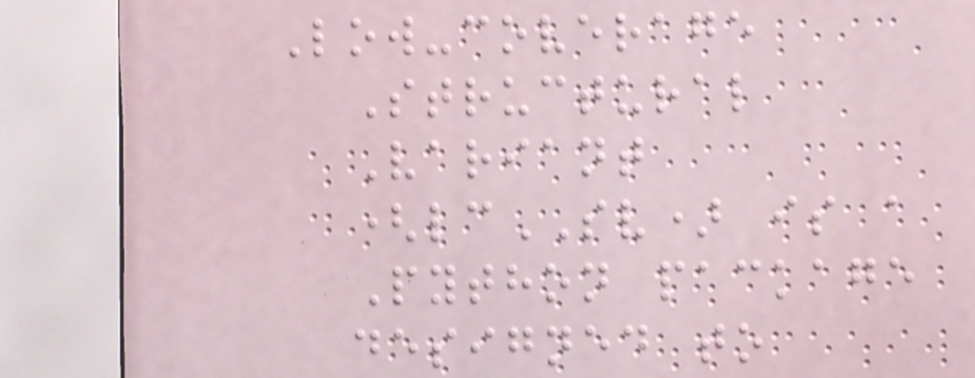Low-coverage
Structural
Variant
(lcSV) is a
Python package
designed to
